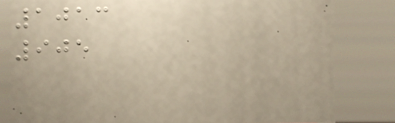1013
905
